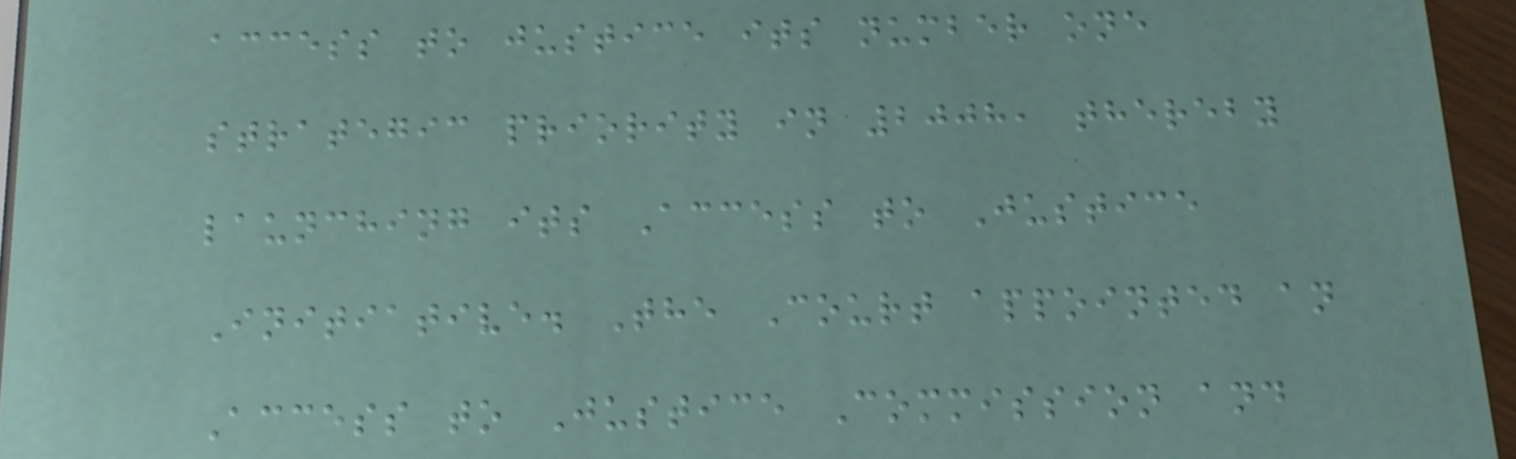access to justice its number one
strategic priority in 2008, thereby
launching its Access to Justice
Initiative. The Court appointed an
Access to Justice Commission and
